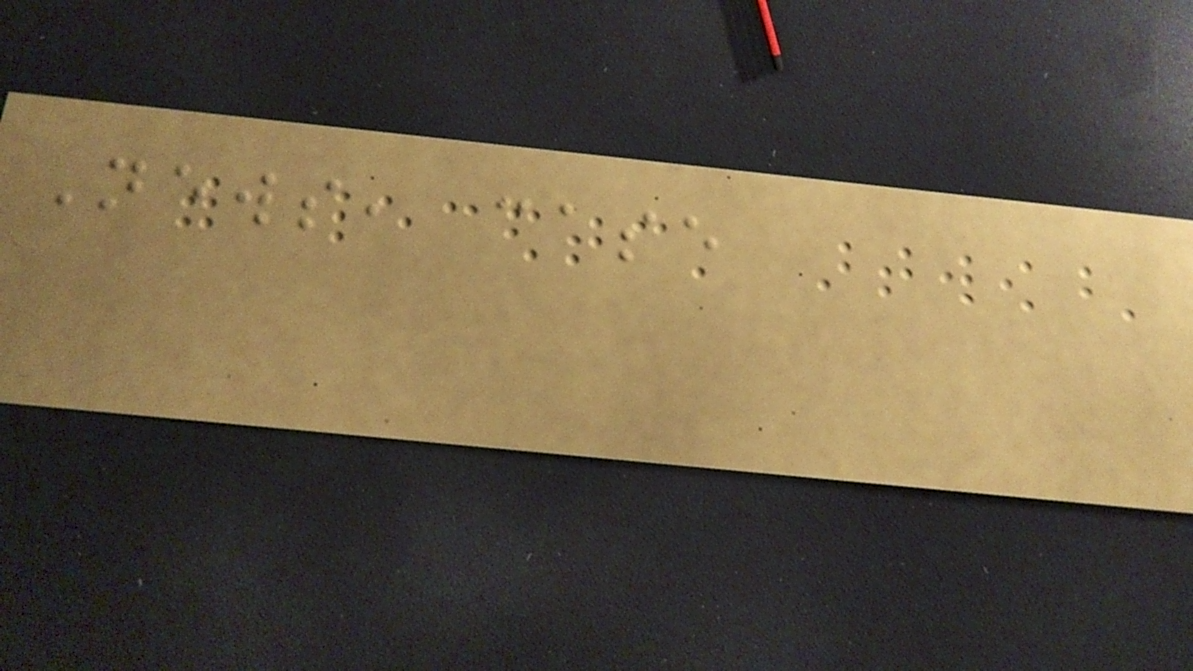News, case
